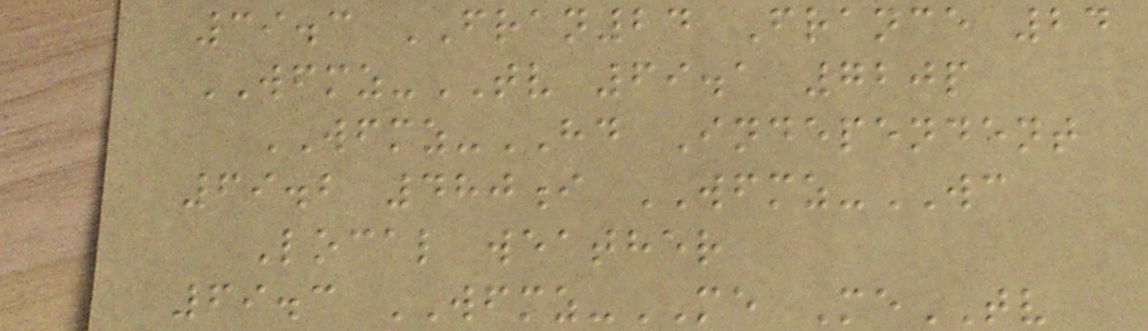39.3 FRAN24 France 24
WFMZ-TV 69.1 720p
WFMZ-HD Independent
69.2 480i WFMZ-WC
Local weather
69.3 WFMZ-ME MeTV
